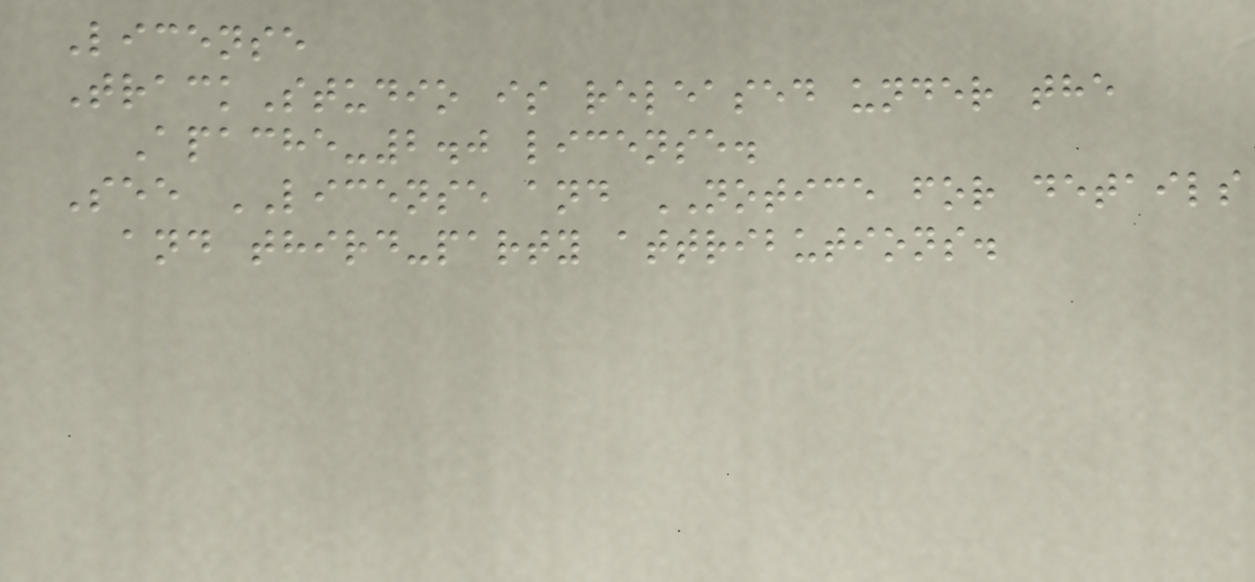License
TrackStudio is released under the
Apache-2.0 license.
See LICENSE and NOTICE for details
and third-party attributions.
